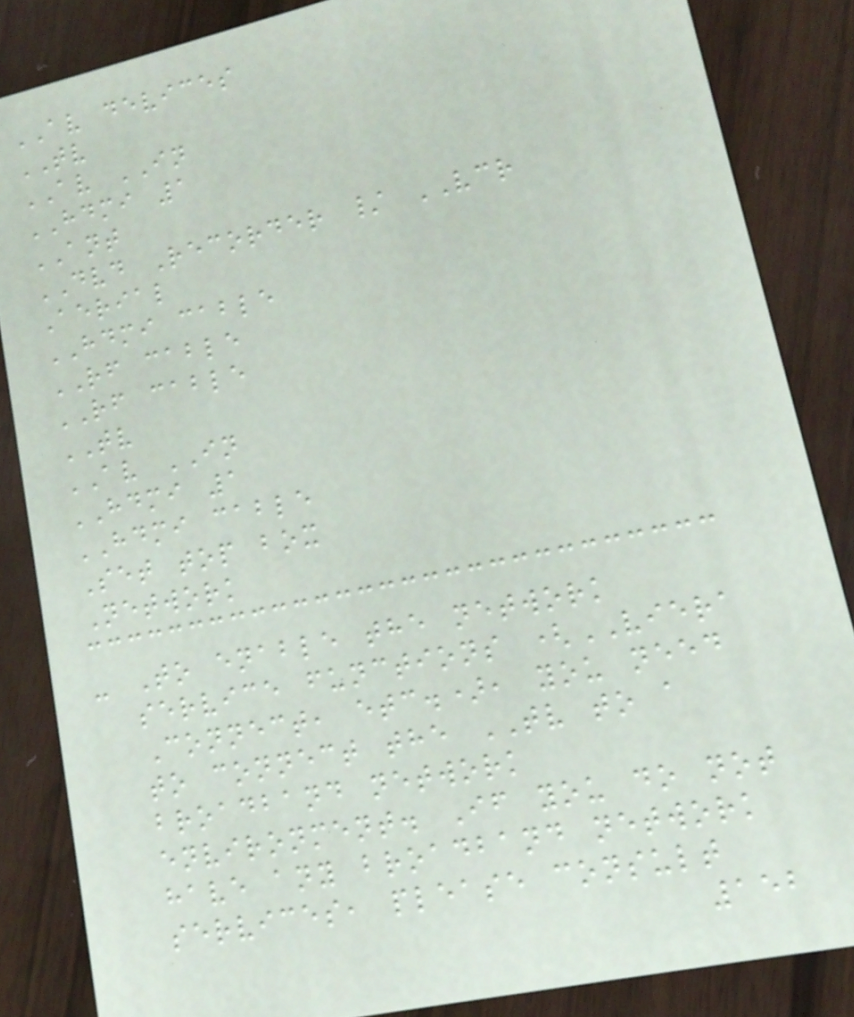AV devices
TV
AV IN
HDMI 1
ANT
DVD Recorder / VCR
Aerial
HDMI cable
RF cable
RF cable
TV
AV IN
HDMI 1
HDMI cable
Set top box
Network
- To enable the network
service functions (VIERA
Connect, etc.), you need
to connect the TV to a
broadband network
environment. If you do not
have any broadband network
services, please consult
152
